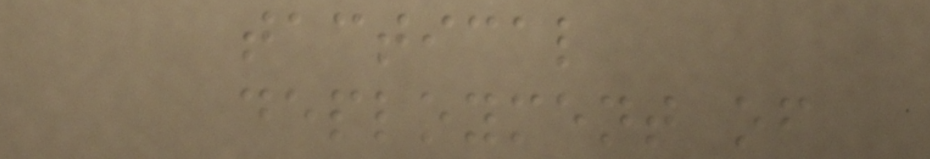tactical
deployment of
